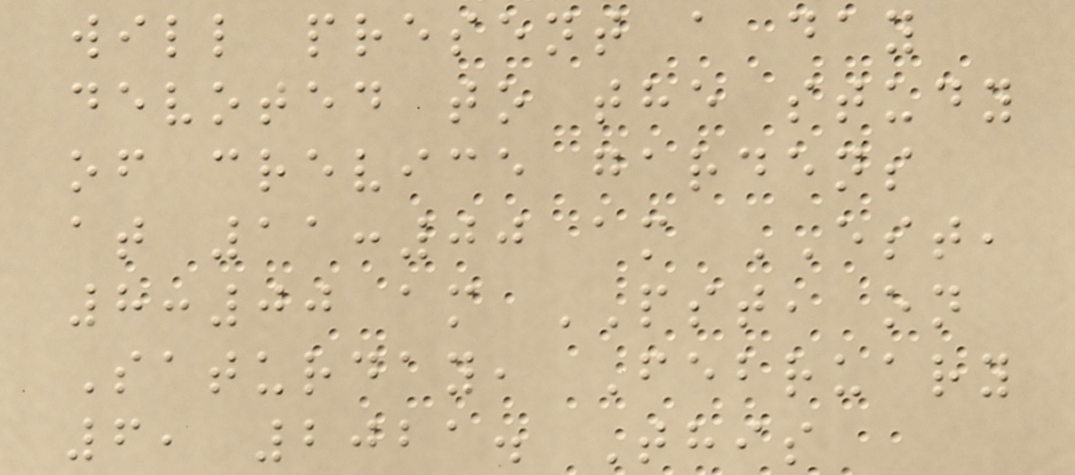will present a day
devoted to the study
of crevice gardens
at 11:00 am EST,
8:00 am PST, on
Saturday, February
6, 2021. This
